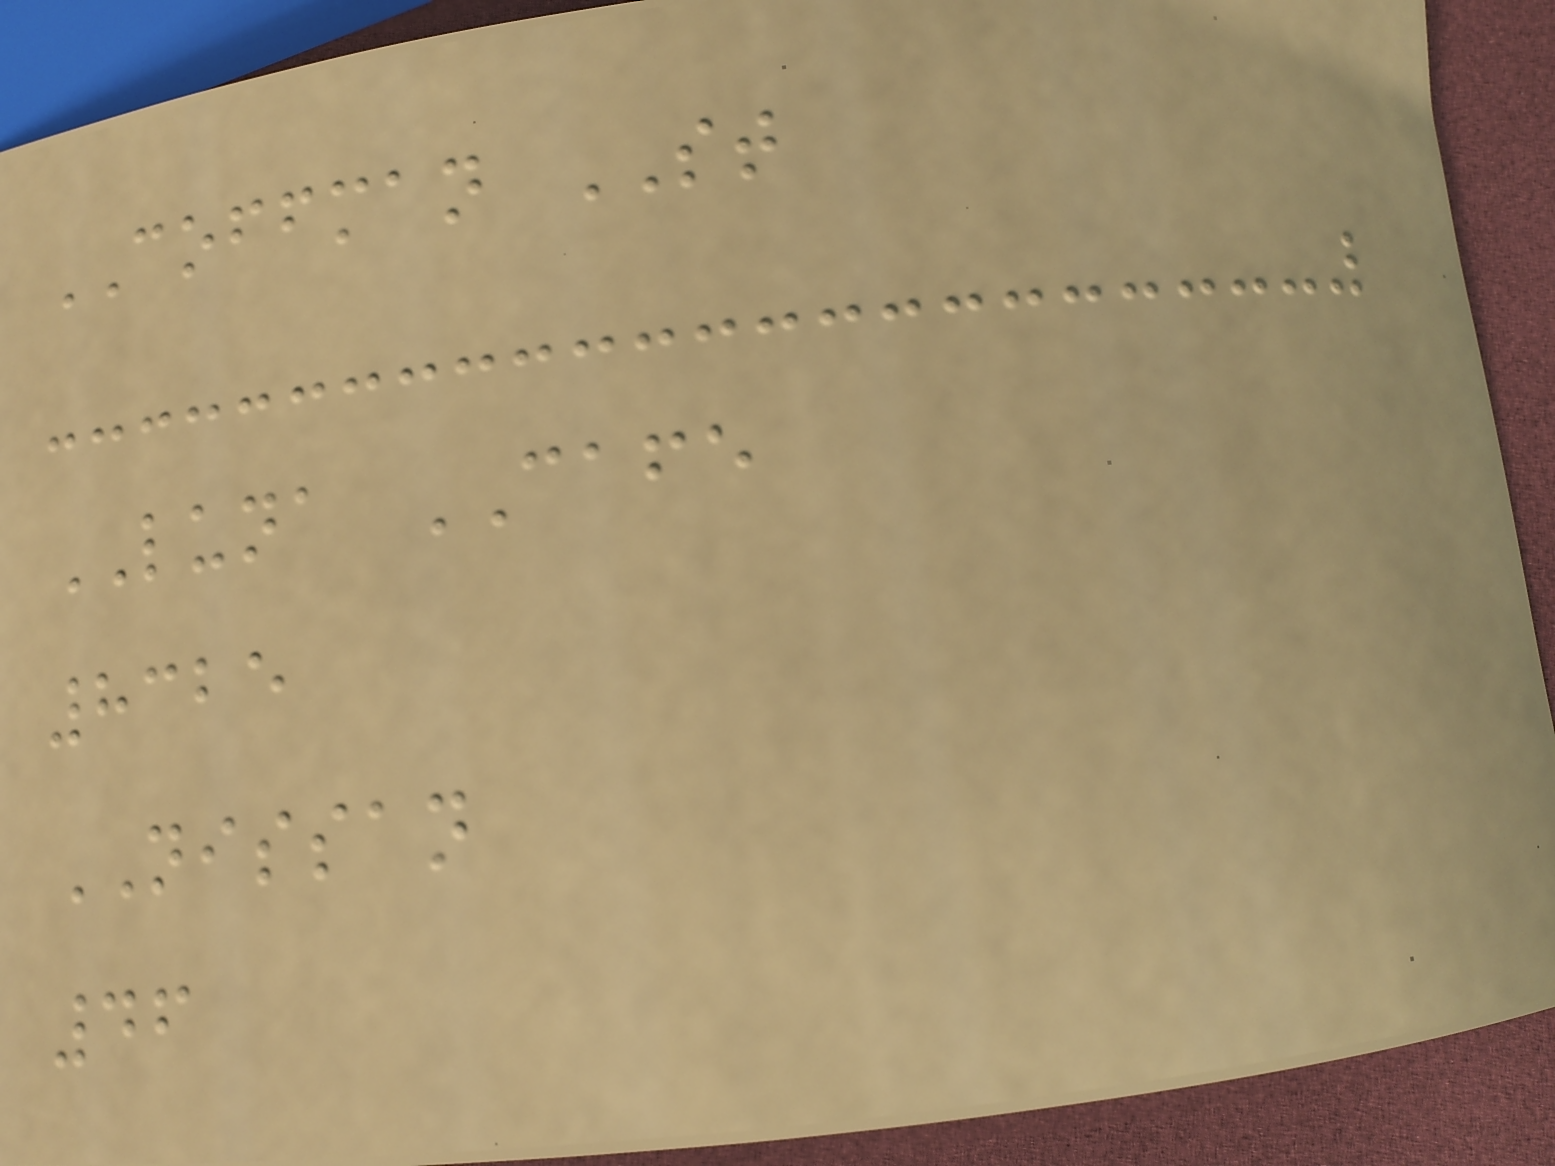COFFMAN ST
LUNA CAFE
8325
NISSAN
46
